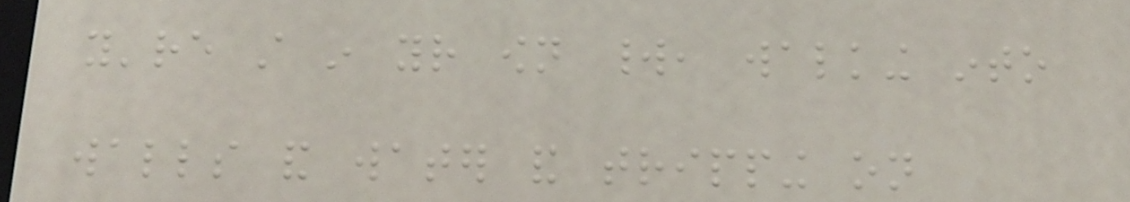you're still in your own world, walking into
walls and water and tripping on
